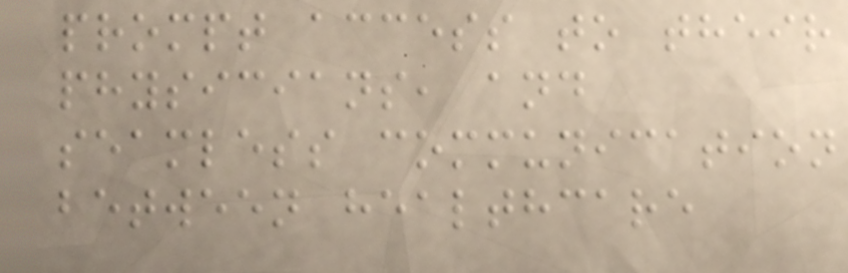prompt access to their
physicians, and
seamless communication
between healthcare
